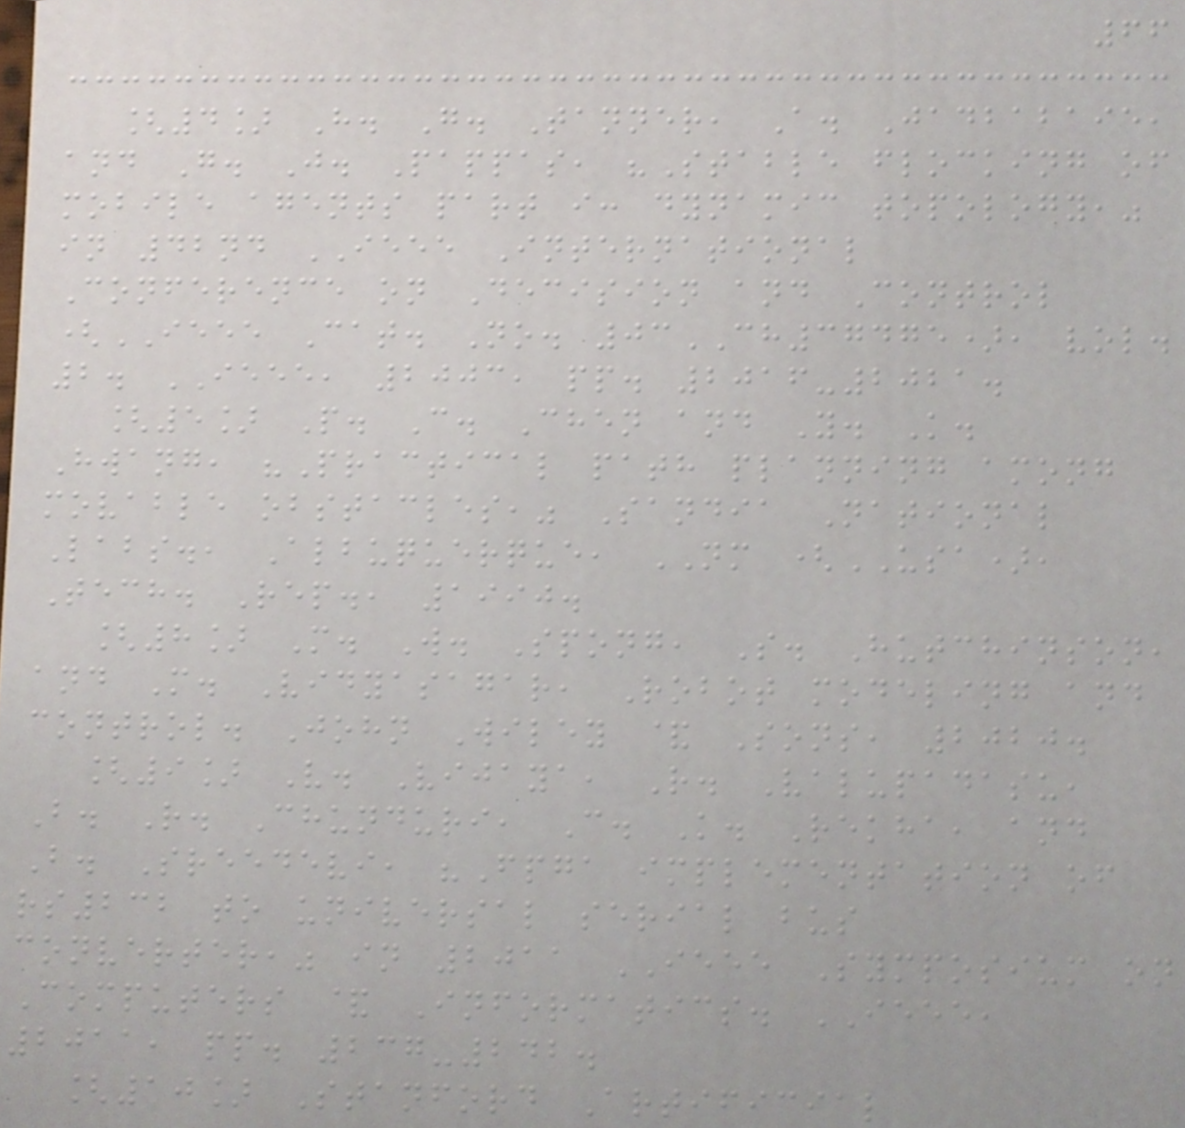66
[4] H. G. Tanner, A. Jadbabaie,
and G. J. Pappas, "Stable flocking of
mobile agents part i: dynamic topology,"
in 42nd IEEE International
Conference on Decision and Control
(IEEE Cat. No. 03CH37475), vol.
2. IEEE, 2003, pp. 2016-2021.
[5] P. C. Chen and Y. K.
Hwang, "Practical path planning among
movable obstacles," Sandia National
Labs., Albuquerque, NM (USA),
Tech. Rep., 1990.
[8] M. W. Spong, S. Hutchinson,
and M. Vidyasagar, Robot modeling and
control. John Wiley & Sons, 2020.
[9] V. Vijaya, R. Valupadasu,
B. R. Chunduri, C. K. Rekha, and
B. Sreedevi, "Fpga implementation of
rs232 to universal serial bus
converter," in 2011 IEEE Symposium on
Computers & Informatics. IEEE,
2011, pp. 237-242.
[10] Stanford Artificial
